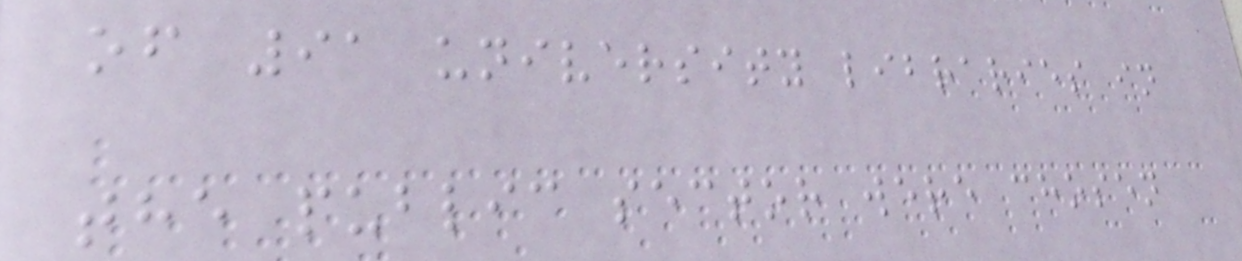of 91 university libraries in
the public sector were chosen
